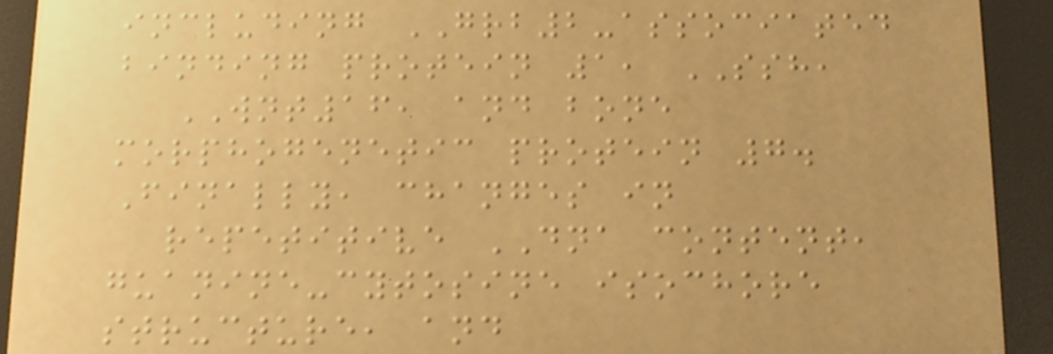including GRB2-associated
binding protein 1, SSH,
WNT16, and bone
morphogenetic protein 7.
Finally, changes in
repetitive DNA content,
guanine-cytosine isochore
structure, and
